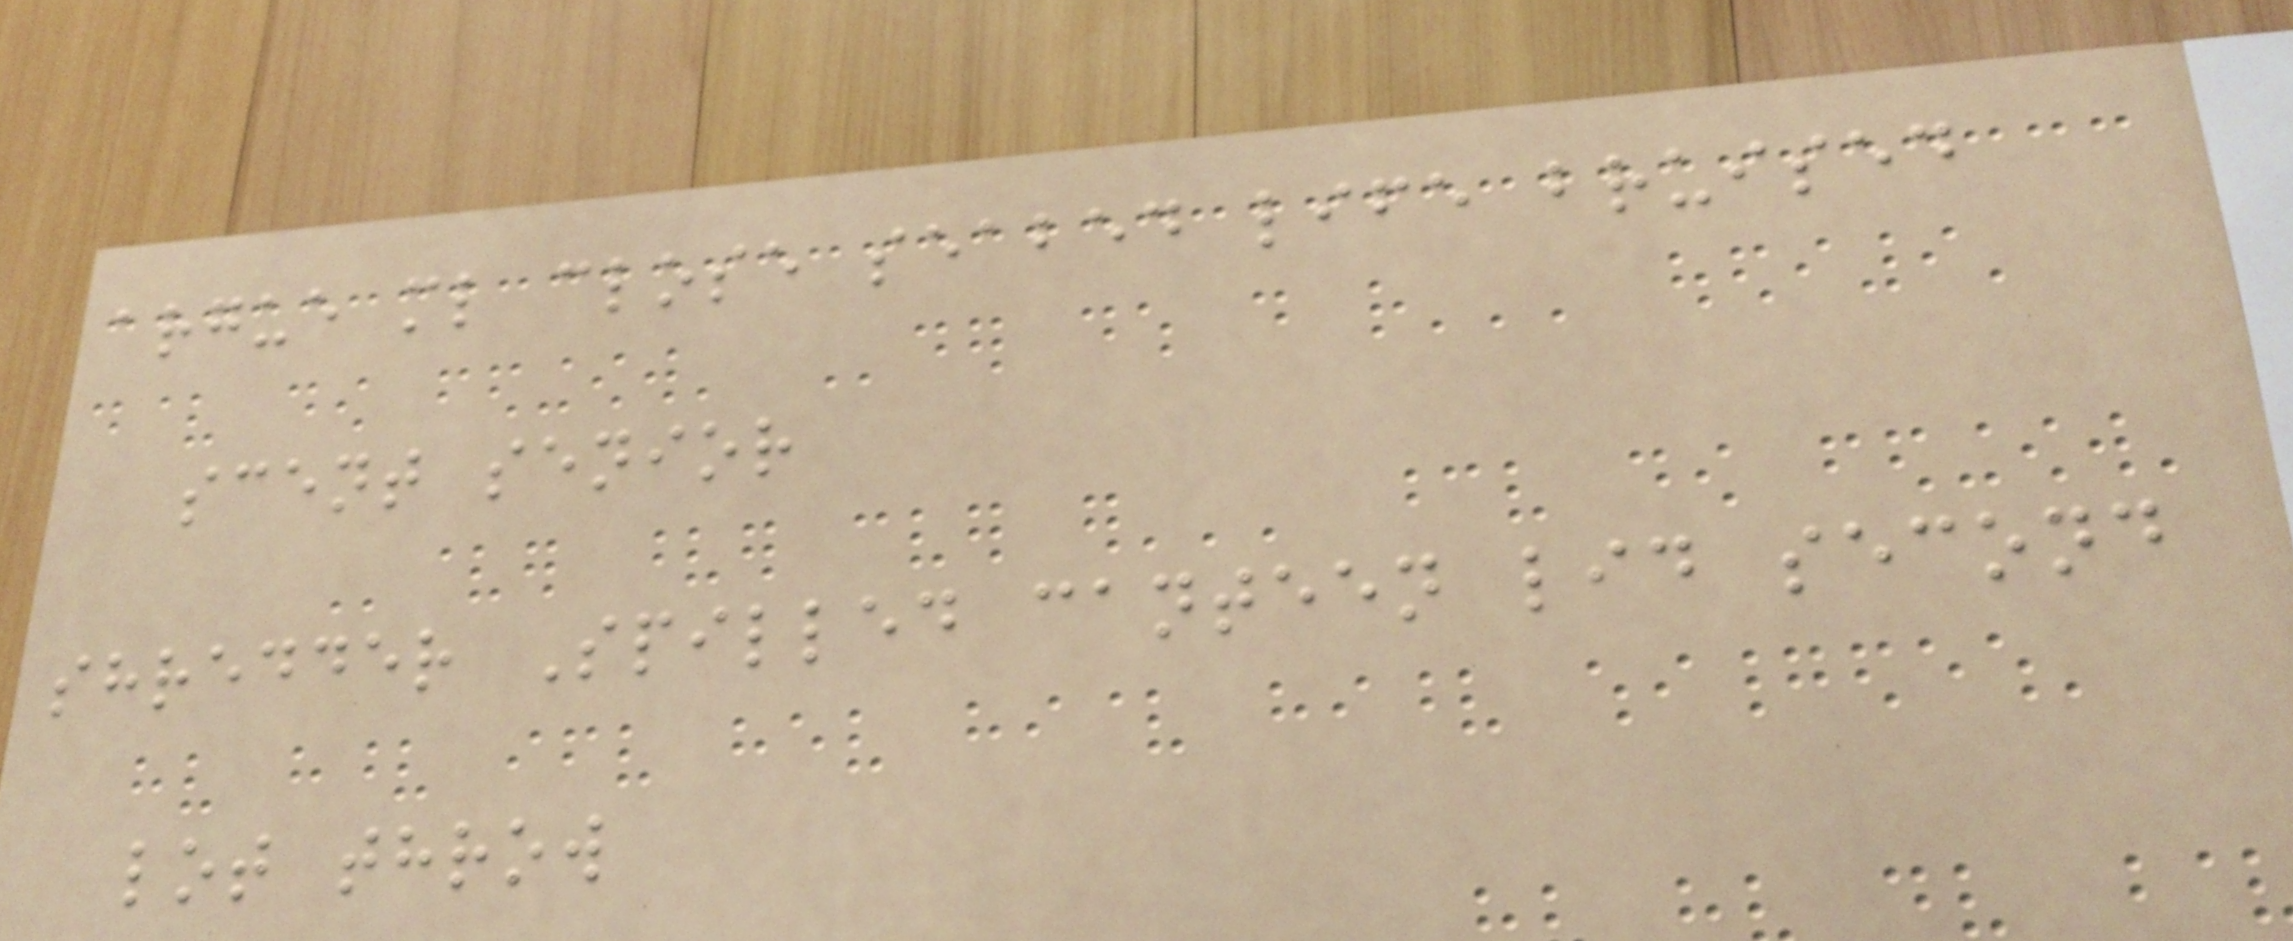argue ml close seabed life bruised
scent senior
shredder Spilled canteen lid second
lot throw
